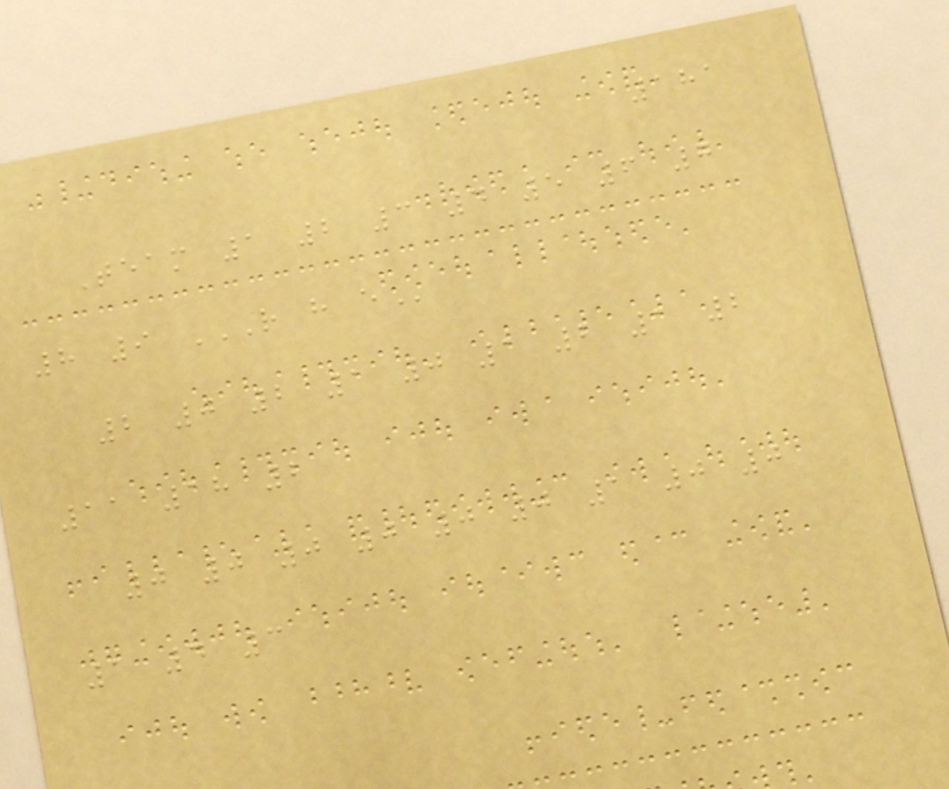181
Team 1 2 3 4 5 6 7
8 9 R H E
2 0 2 1 0 1 2 1 2
11 18 2
0 0 0 0 0 0 1 0 0
1 4 3
